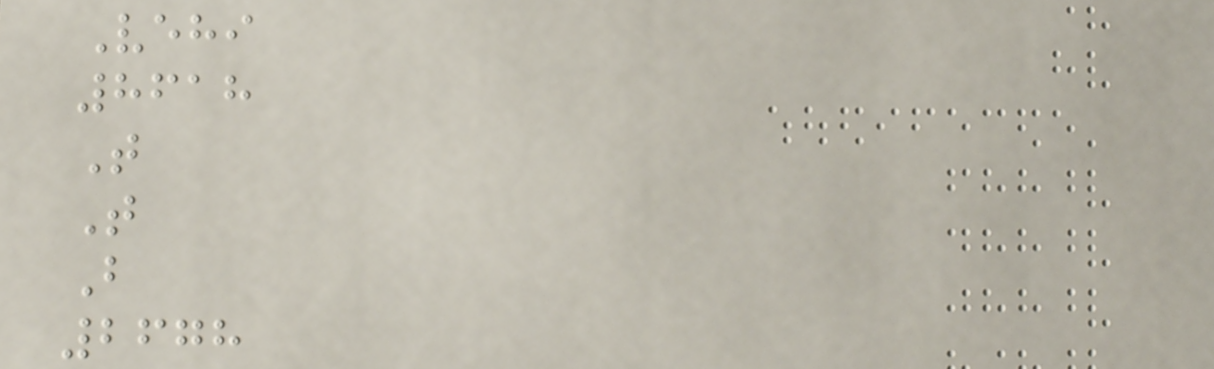Vehi
8618
T
T
B
2678
